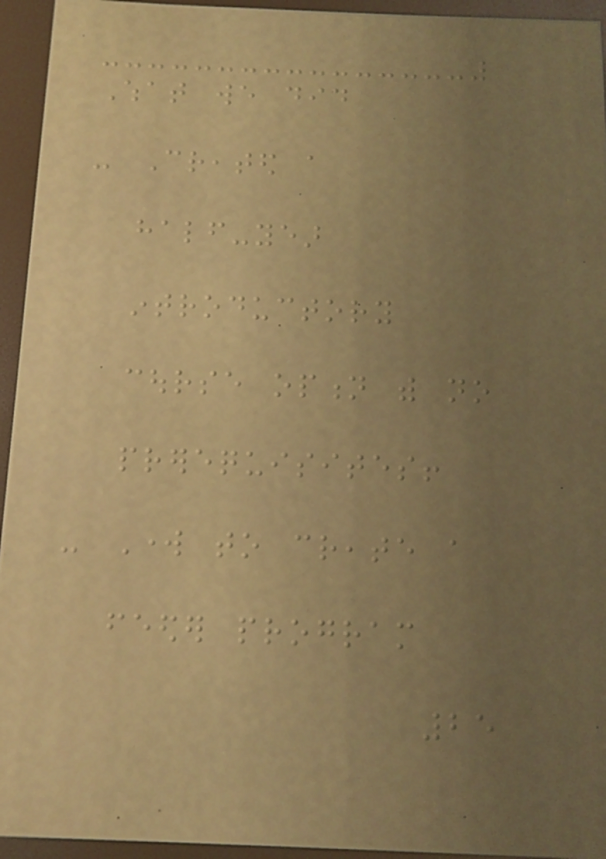What we did
- Created a
half-year
introductory
course option with no
prerequisites!
- Work to create a
feeder program
25
